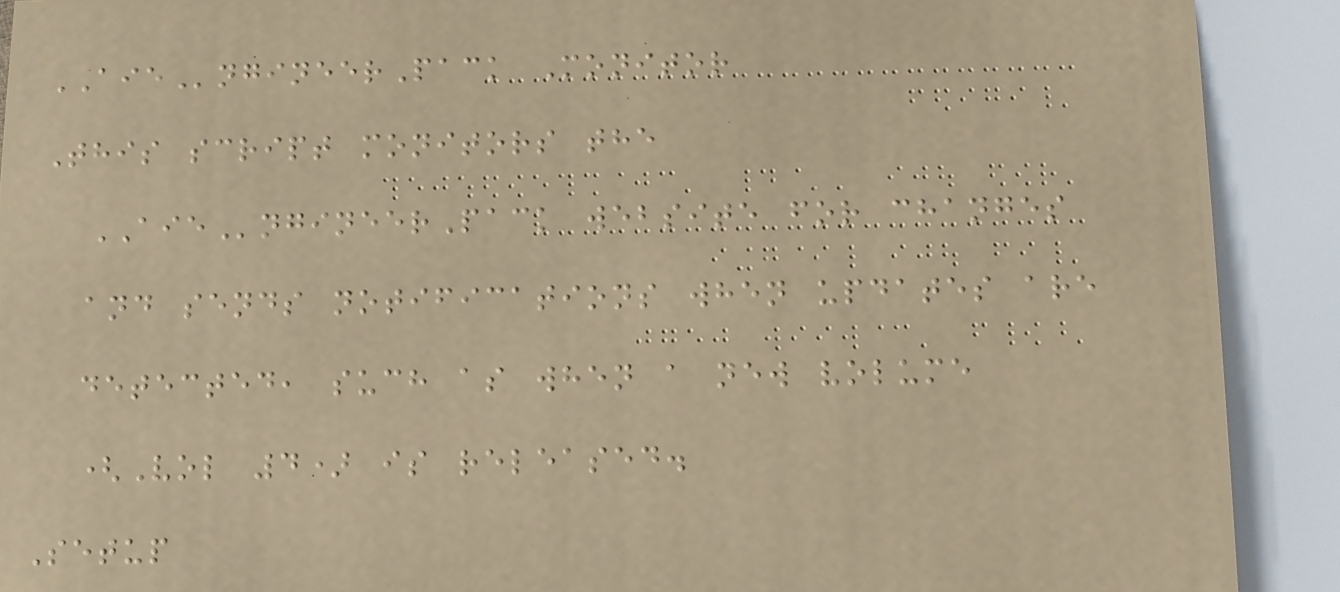AIEngineerPack Monitor
This script monitors the
AIEngineerPack website for changes
and sends notifications when updates are
detected, such as when a new volume
(Vol 4) is released.
Setup
